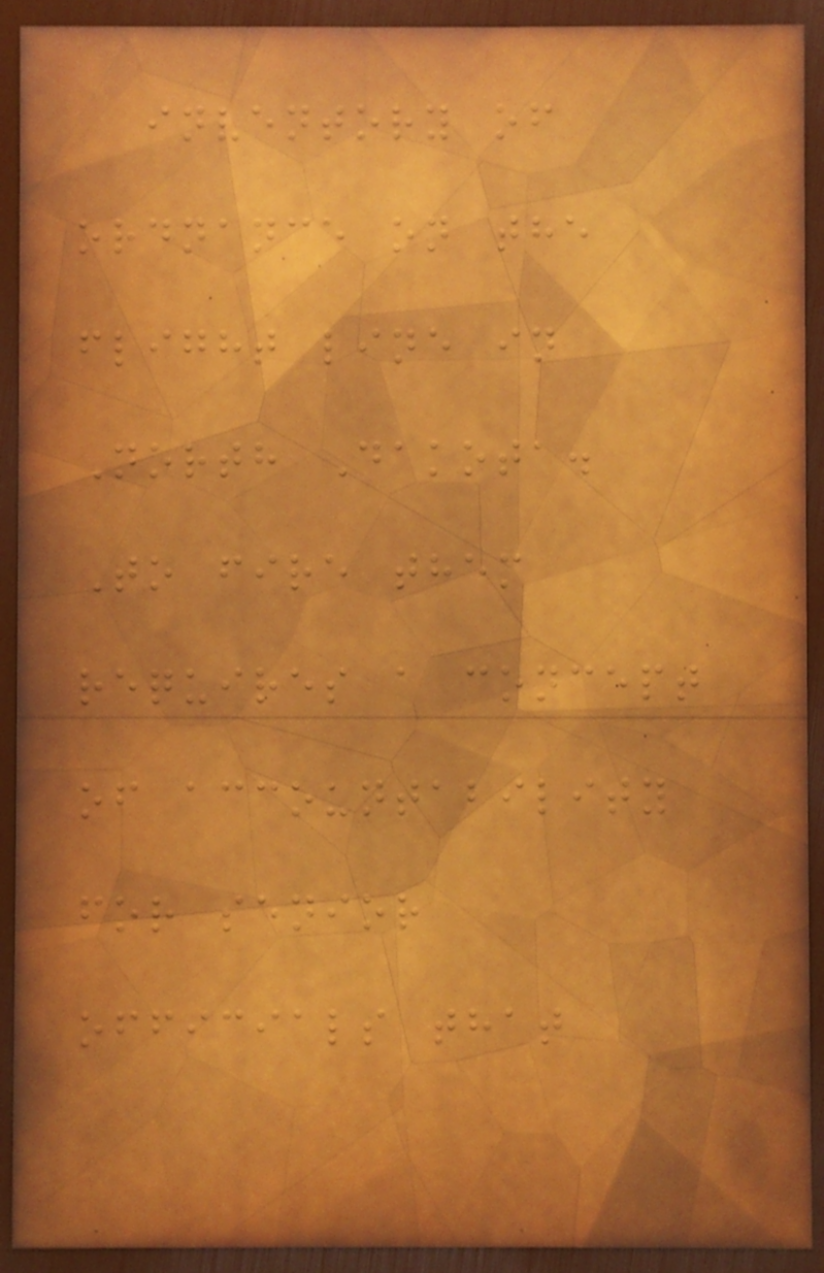inventory of
ordnance on the
flight line in
North Dakota.
To fire them
requires a concept
of accountability
for senior
officials that
